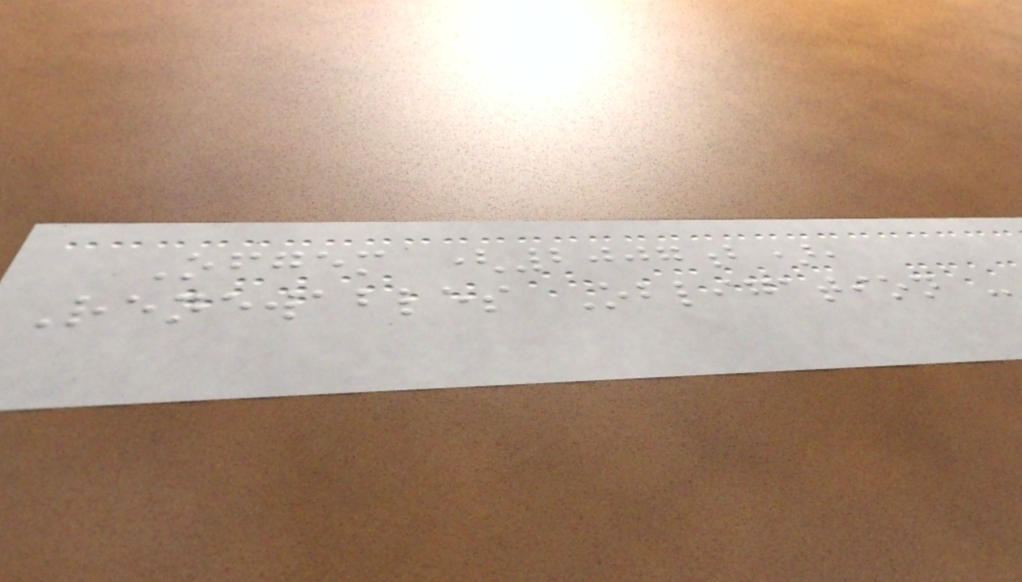Ofgem (2007b),
Renewables Obligation -
